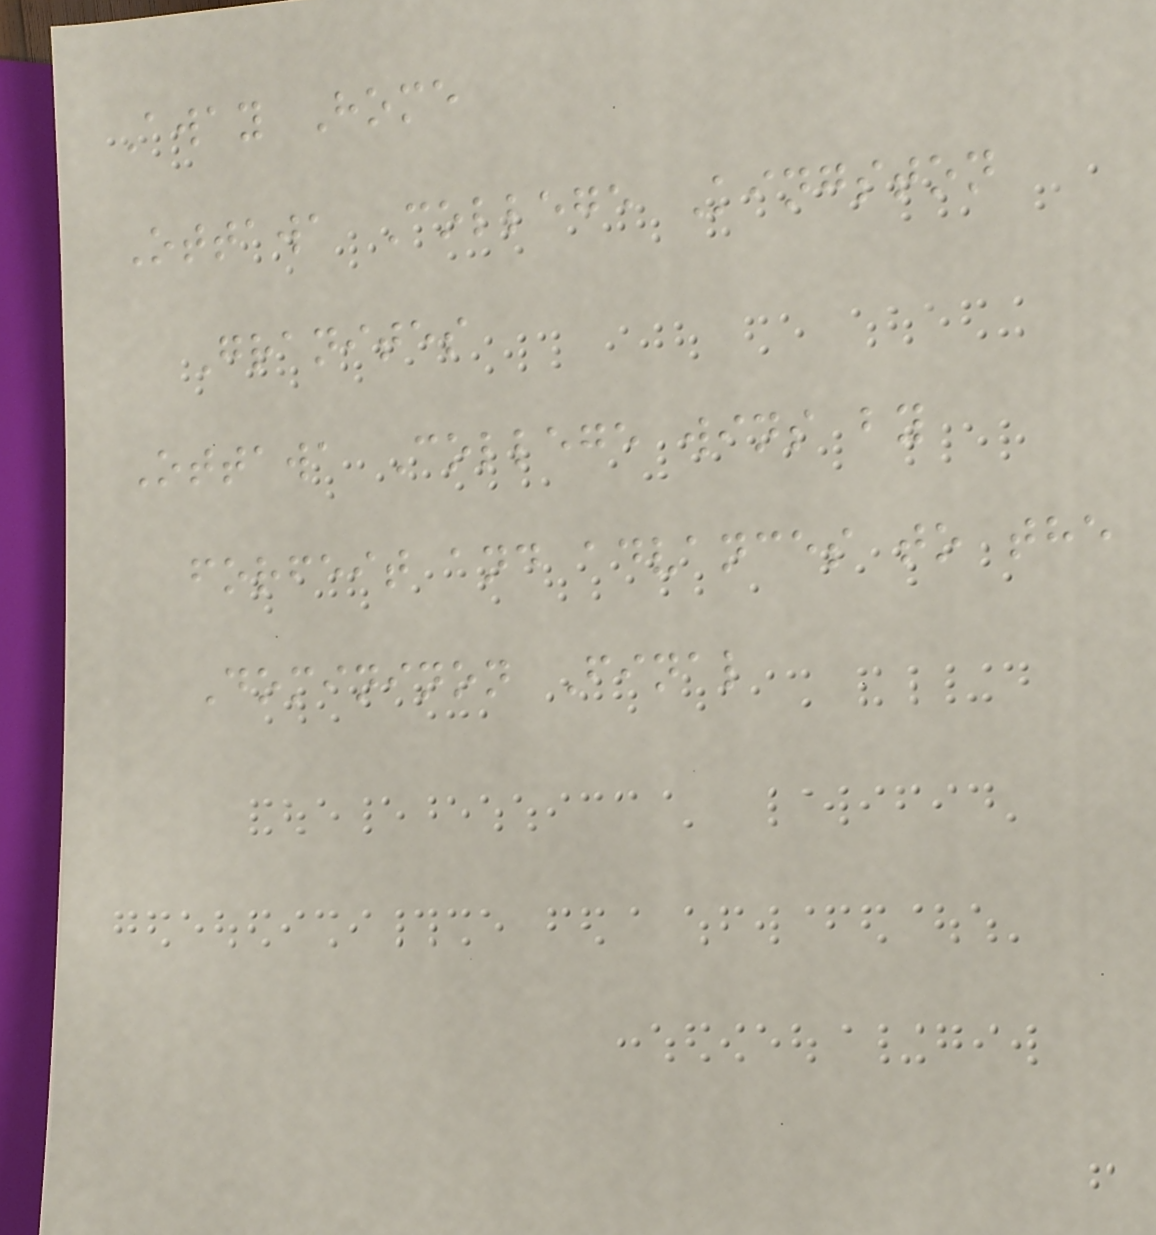Away Home
Ottawa College Kingston
Granites
Ottawa College wins by
forfeit and advances to the
Domininon Final
